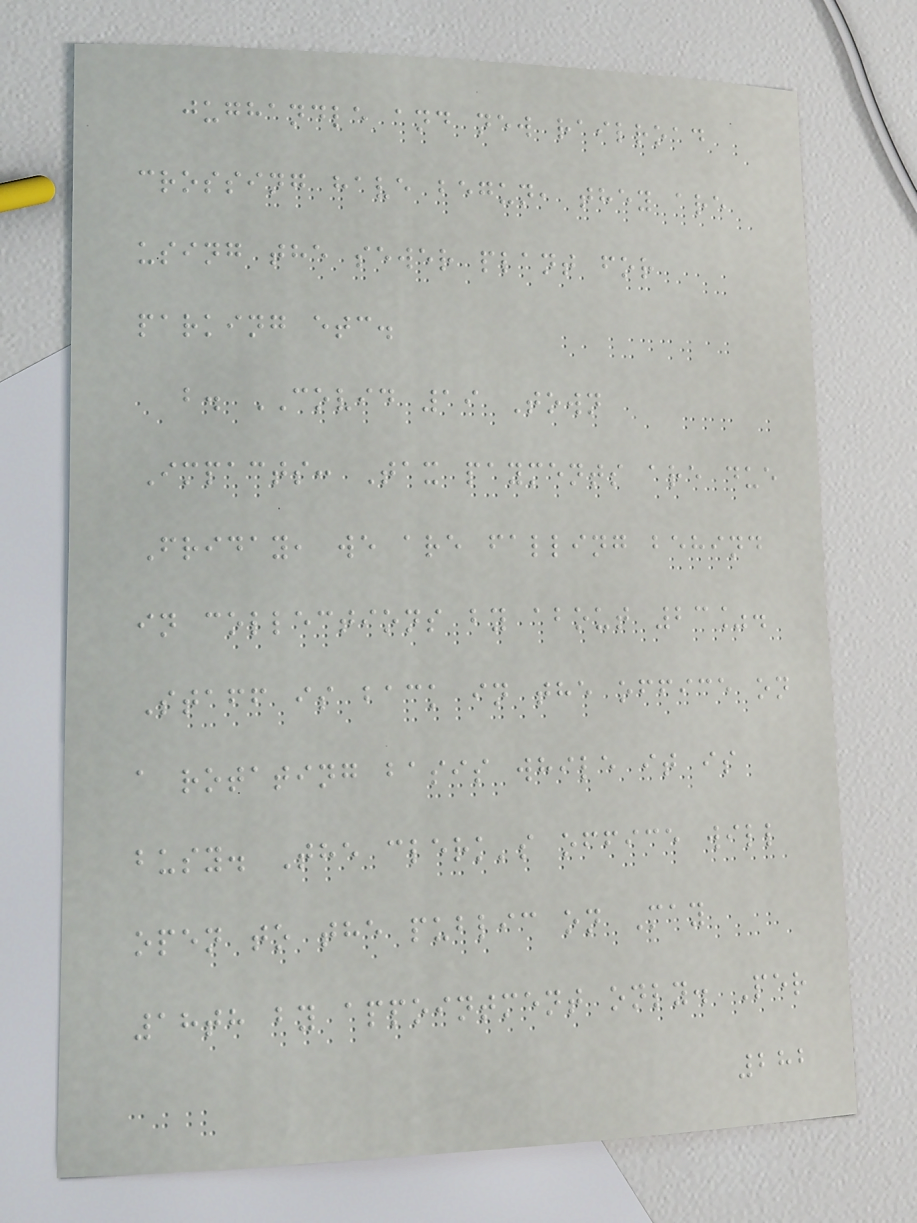jughandle and new railroad
crossing have begun, they are
using the sewer plant for
parking etc.
b. COVID 19 Town
Impacts: Tax payments are due
Friday, we are falling behind
in collections by about 23%.
Staff is back in the office on
a rotating basis while it is
busy. The clerk's office will
open to the public on May
18th by appointment only. Per
282
